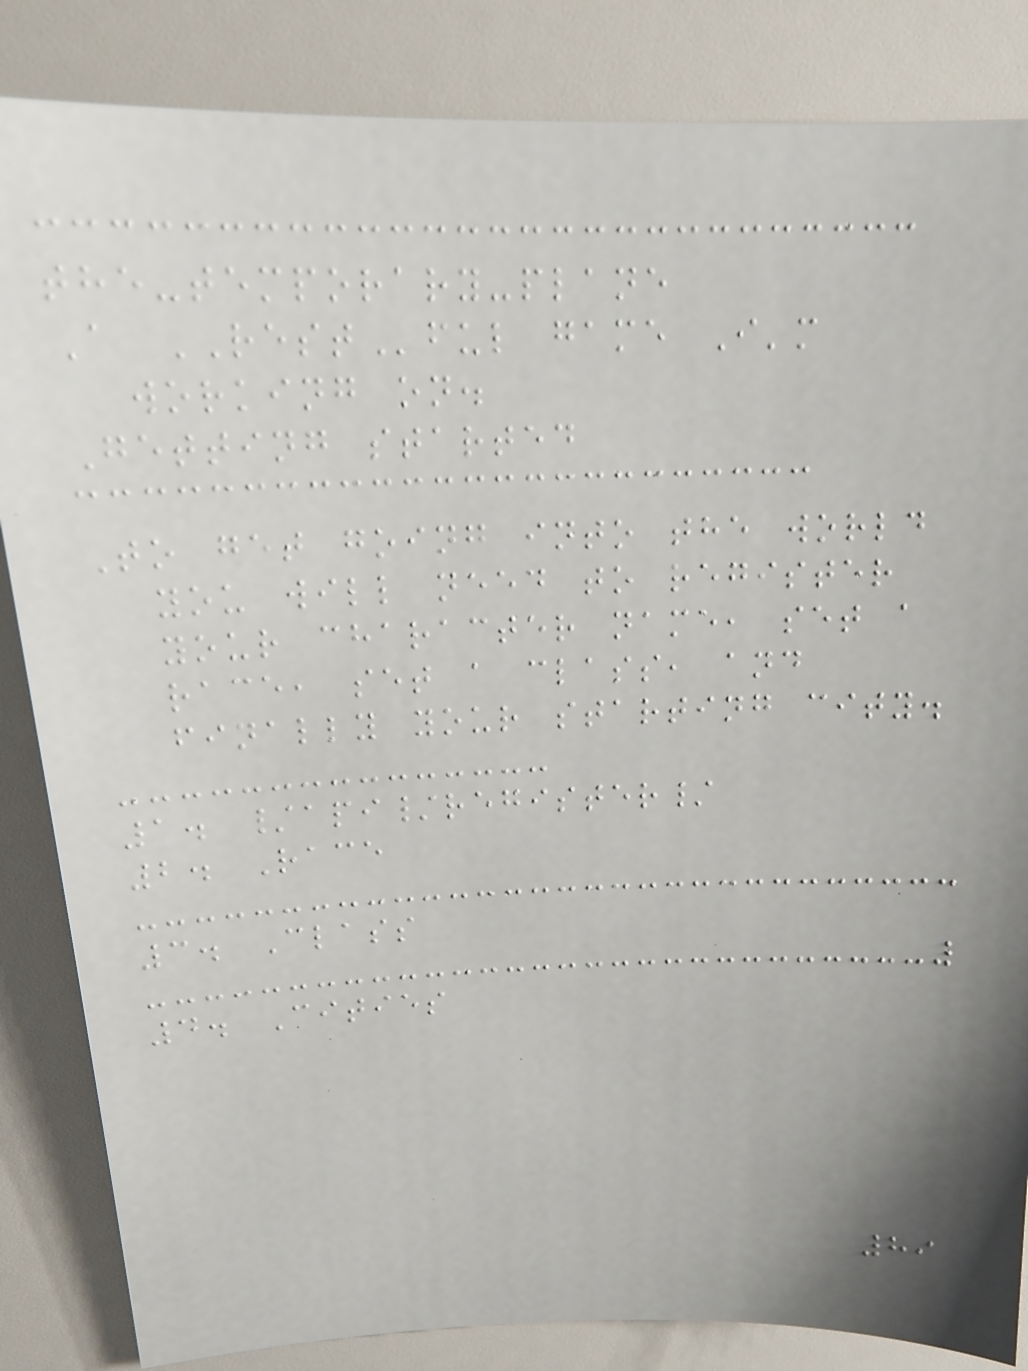the-temporary-plane
A RESTful game I'm
working on.
Getting started
To get going into the world
you will need to register
your character name, set a
race, set a class, and
finally your starting city.
1. /api/register/
2. Race
3. Class
4. Cities
89
